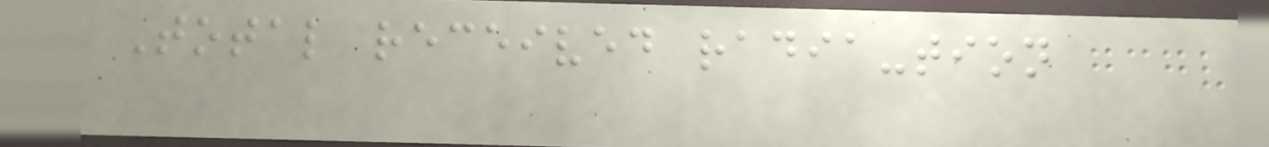Total received radia-tion
